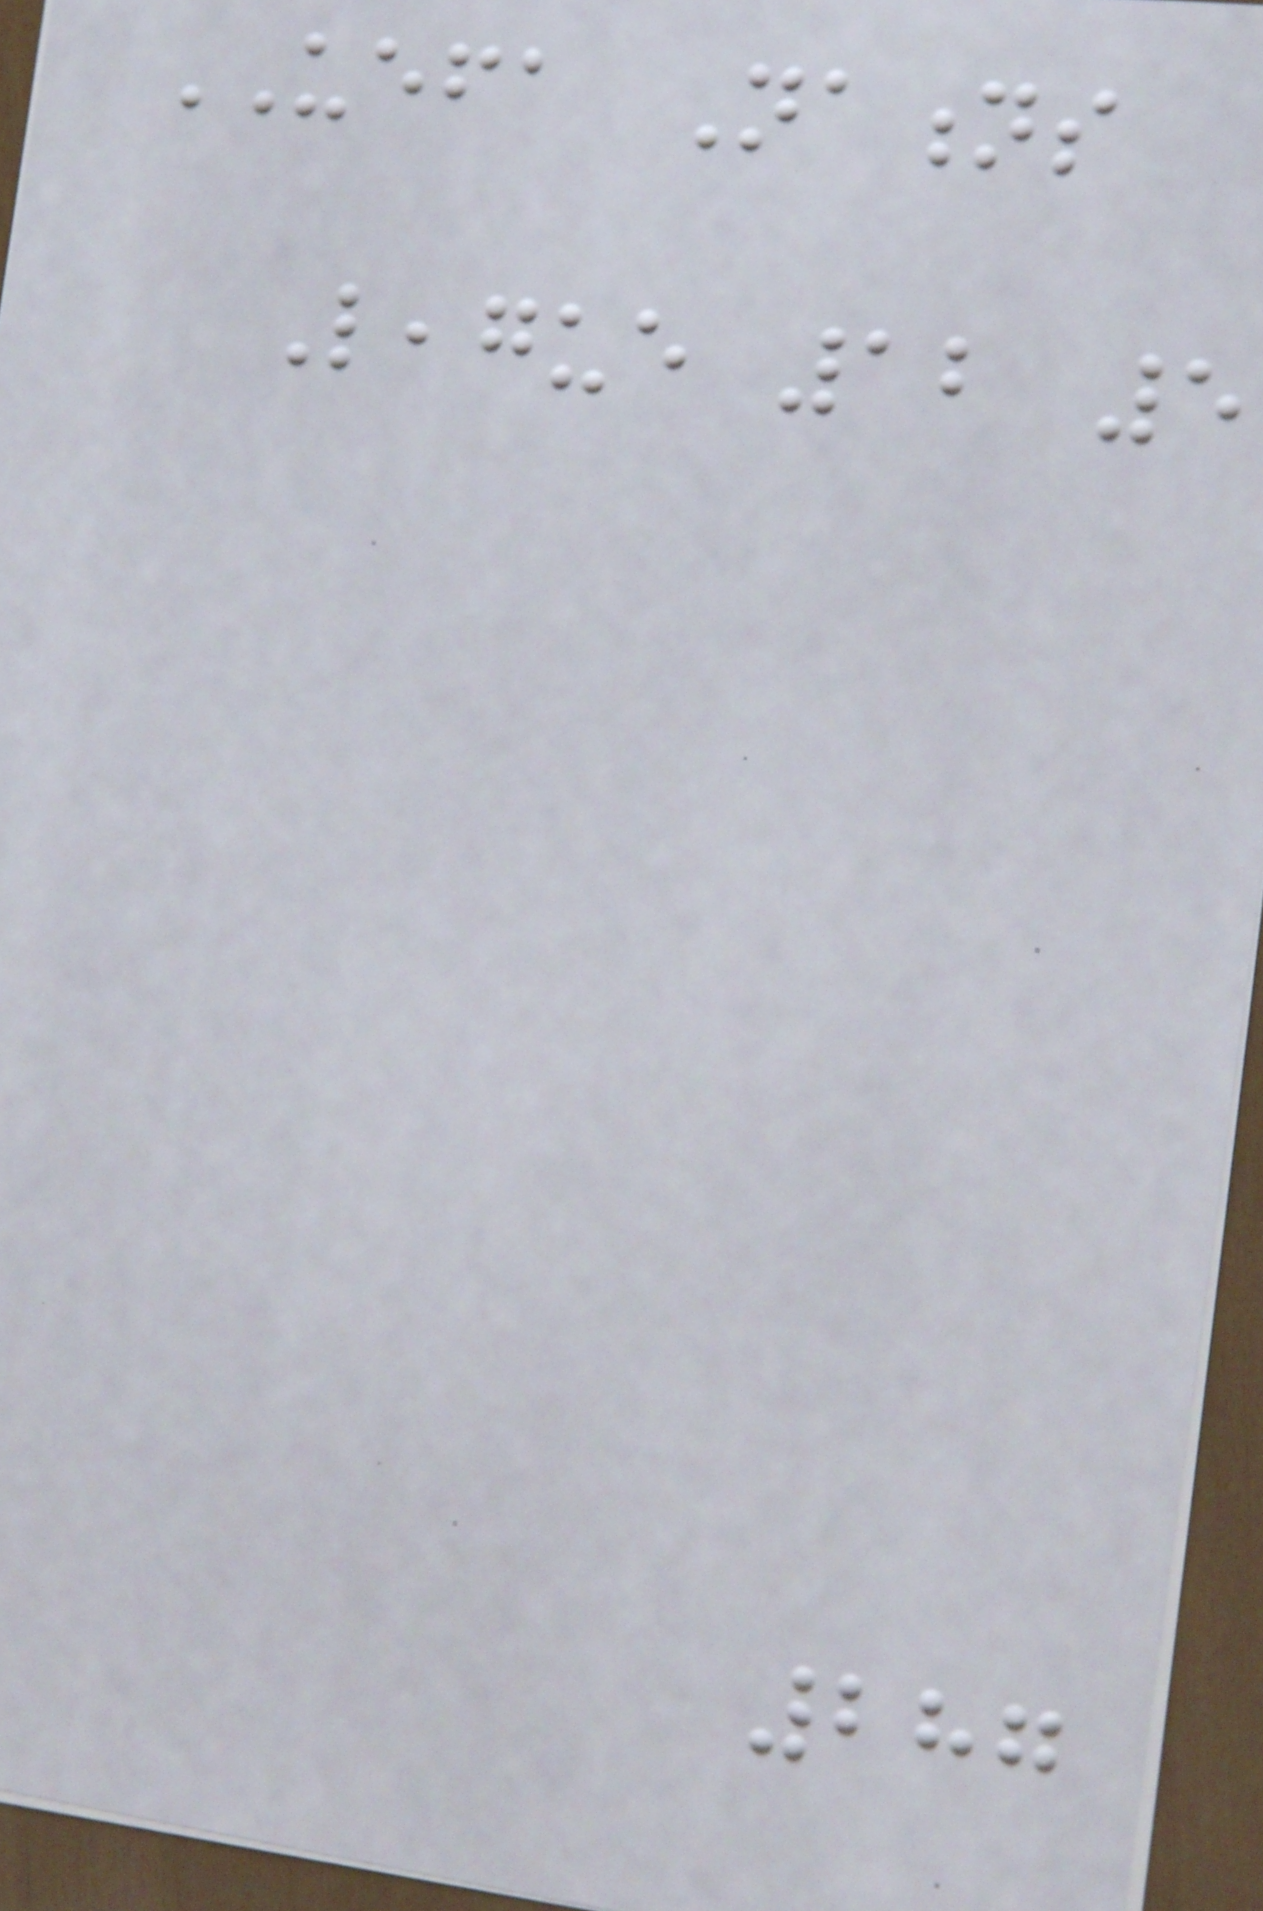UEFA Nations
League 12 5
287
